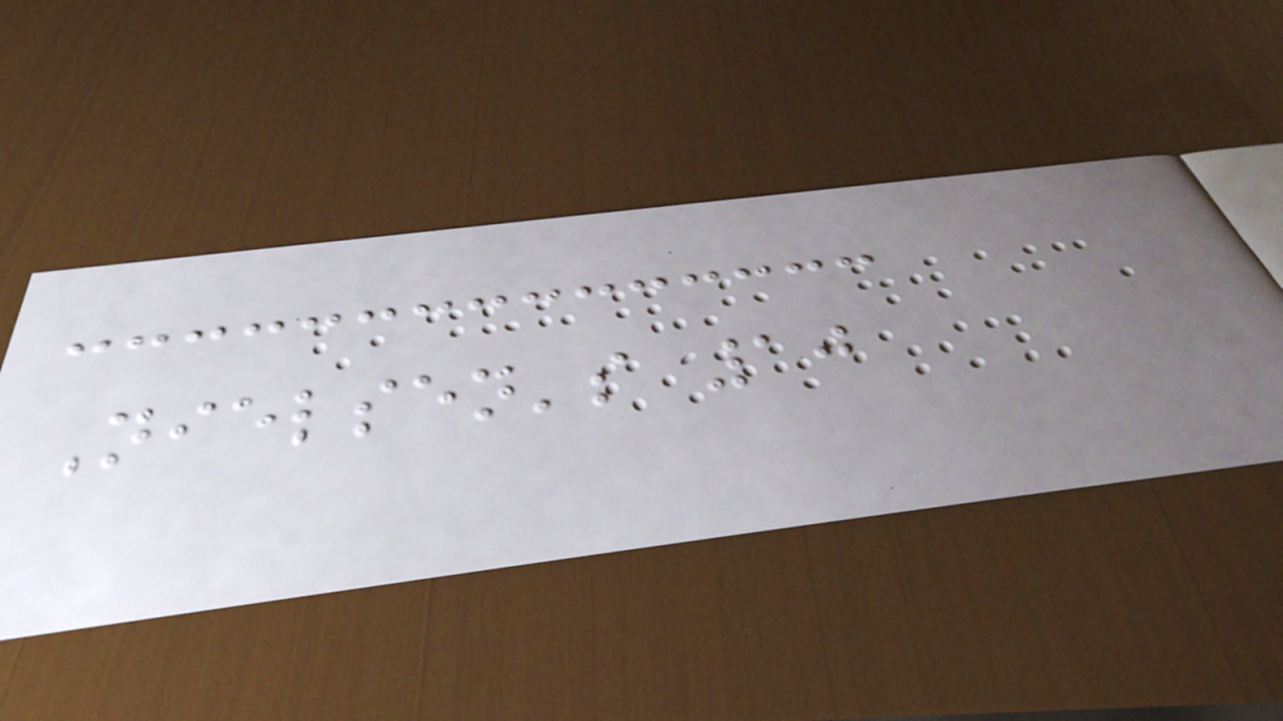Nielsen's 10
